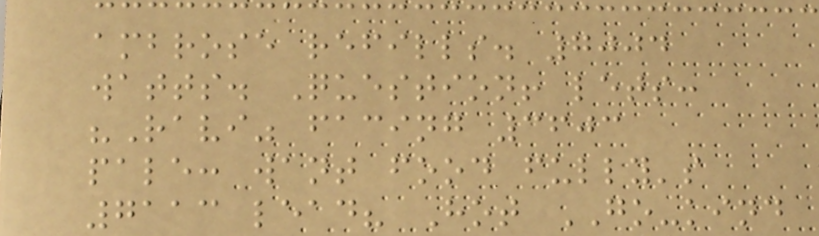ambrose refills. 7004
watts. Question! lets:
"Ravi" facing 3603
pale: want food fully's
7113 lead? Hot GO-kind
